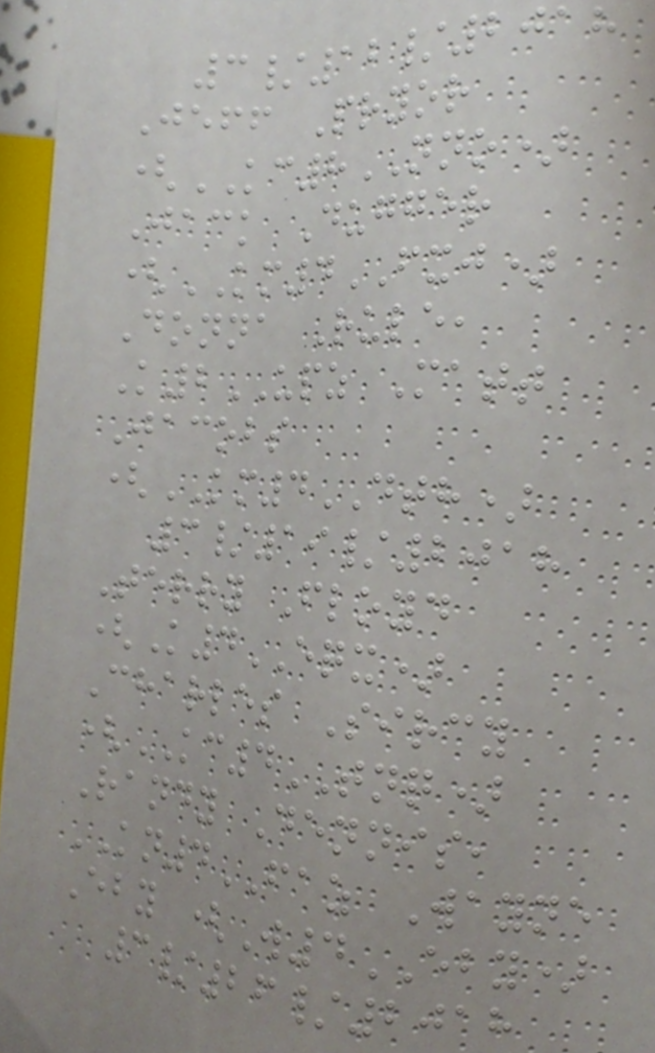3/12/2018
Jeff Pryor
(KC8NNO)
Jack Dugger
(KM4FXJ)
Donna Rule,
K2UPZ Matt
Jacobs
(KM4DTH)
3/19/2018
Terry Floyd
(K4EQX)
Charles Sircy
(KC4TNQ)
Randy Dennis,
KN4FAZ Wayne
Eby (W4EBY)
3/26/2018
